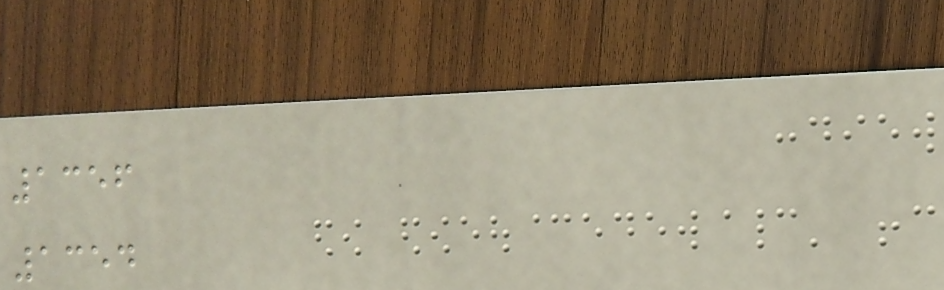1356
1354
